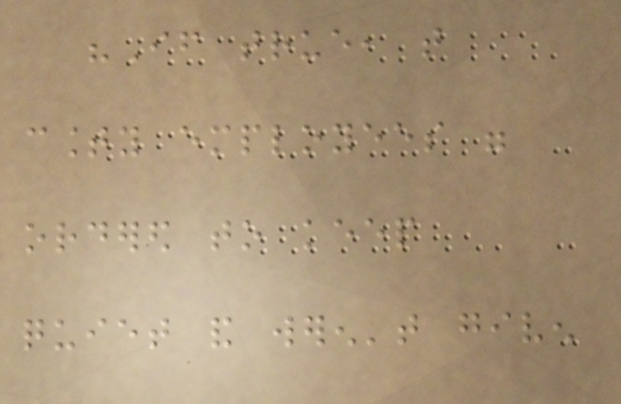"If true, that
county employees were
ordered to keep
quiet and weren't given
